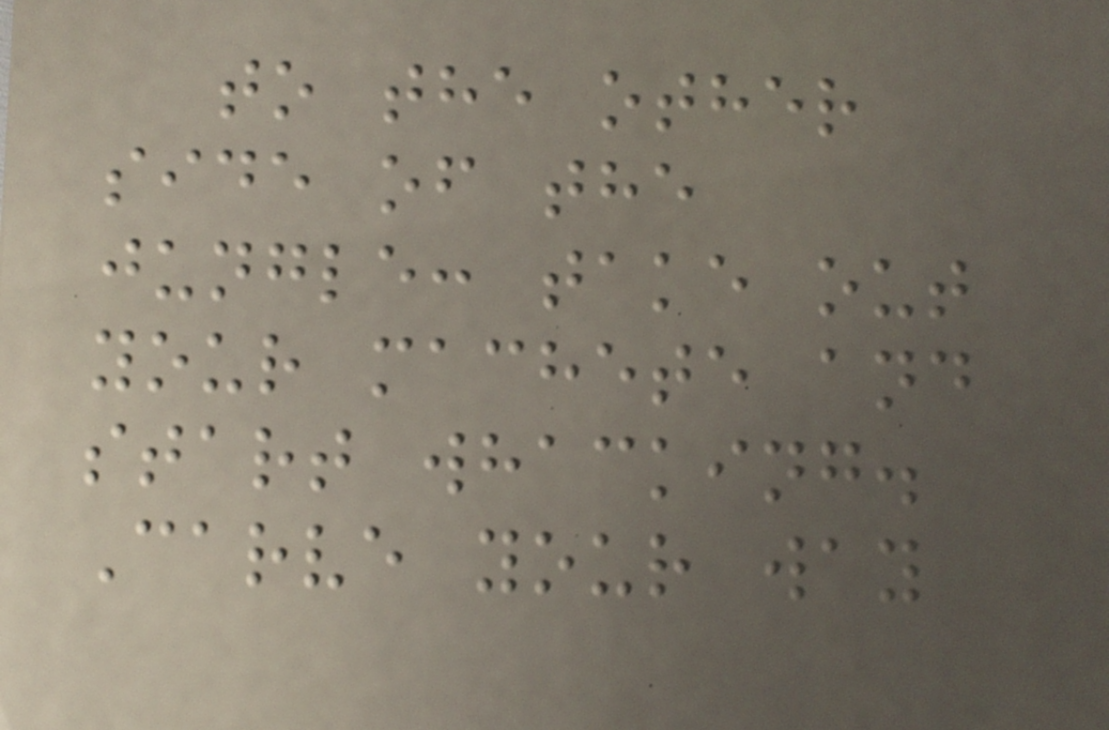to the other
side of the
jungle: take out
your machete and
start whacking.
Carve your way
